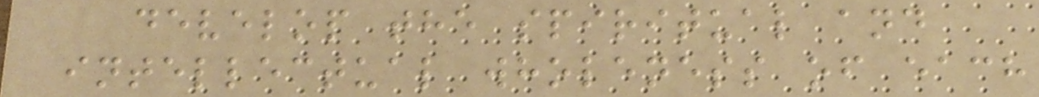develop the spiritual and
intellectual wholeness of each
